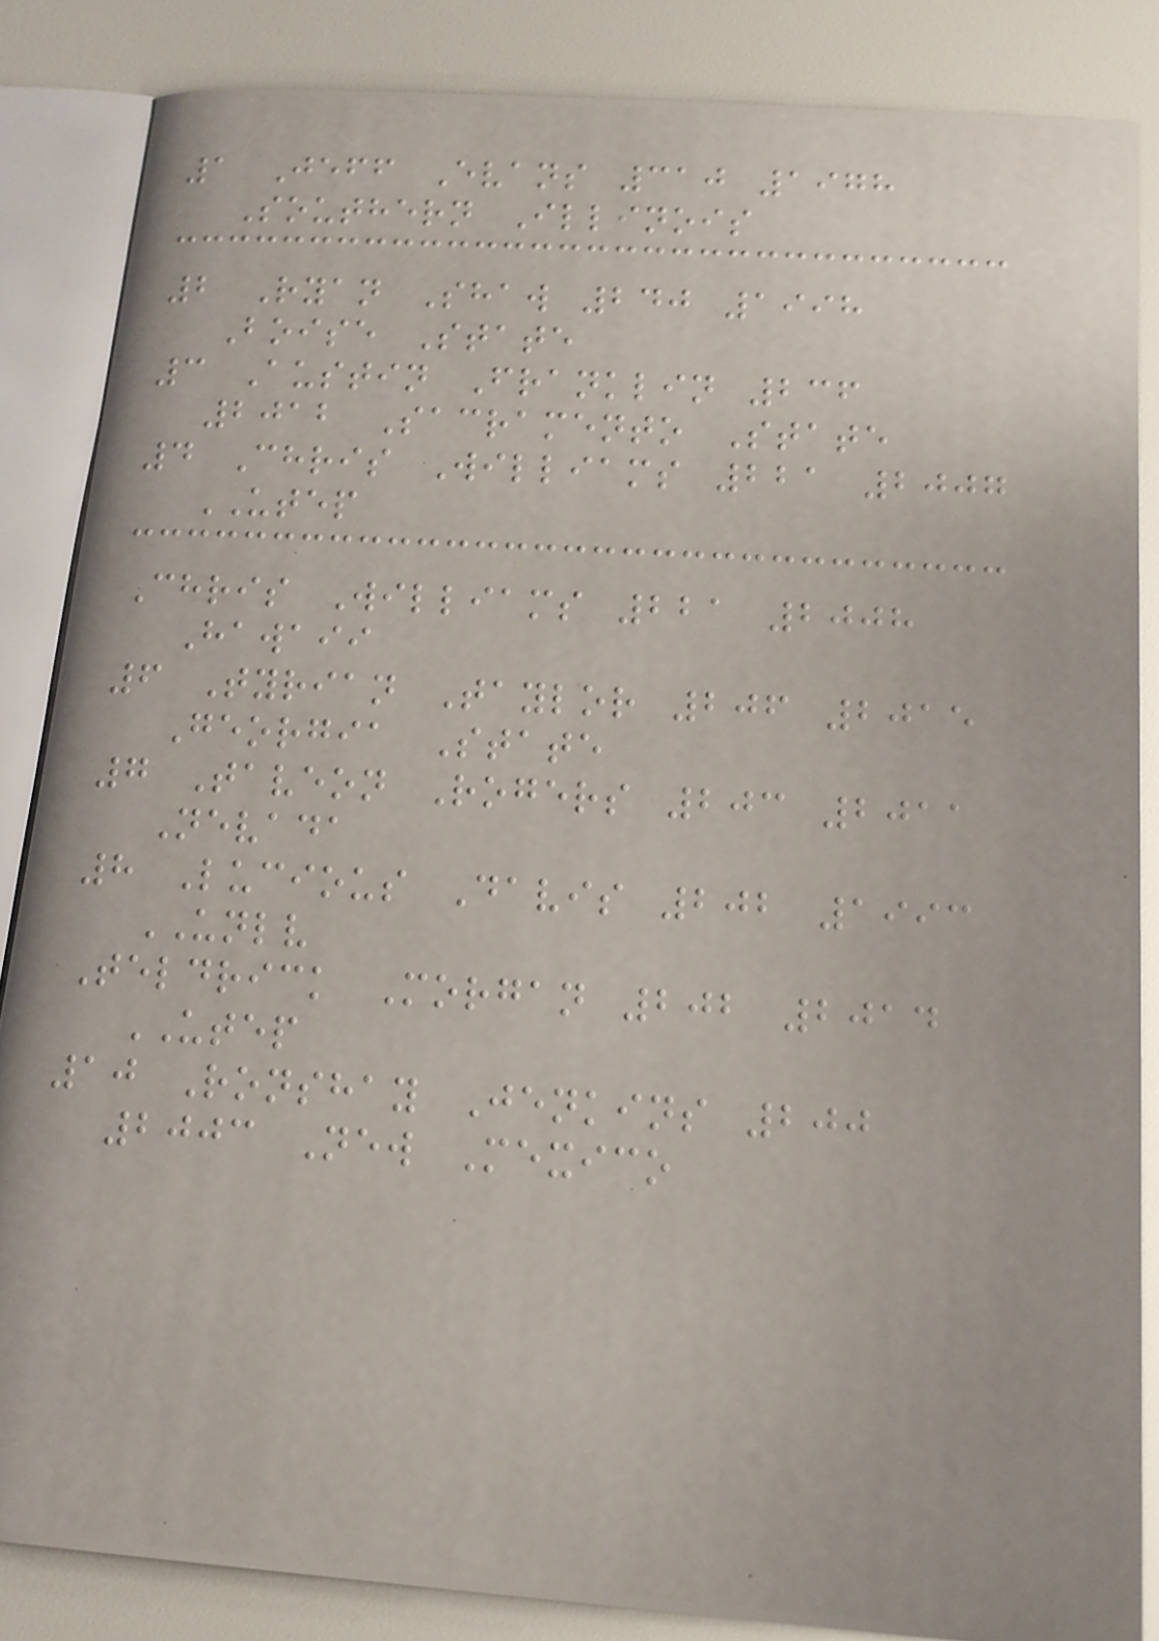1 Jeff Evans 310 1978
Southern Illinois
2 Ryan Shaw 240 1998
Boise State
3 Austin Franklin 236
2012 Sacramento State
4 Chris Williams 221 2007
UTEP
Chris Williams 221 2008
Hawaii
6 Tyrian Taylor 206 2015
Georgia State
7 Taveon Rogers 203 2011
Nevada
8 Lucious Davis 202 1993
UNLV
Teldrick Morgan 202 2014
UTEP
10 Ronshay Jenkins 200
2003 New Mexico
